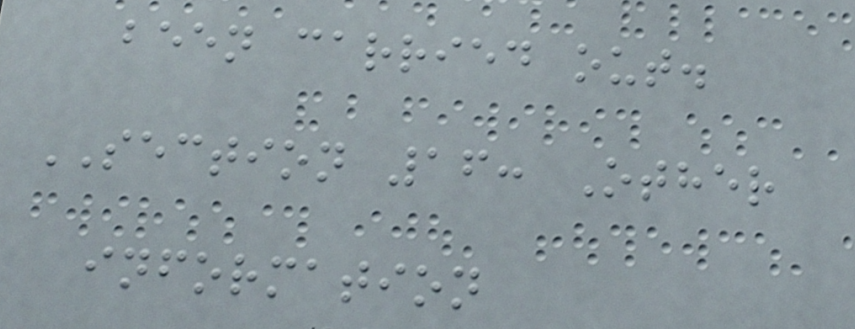been carried out.
SECTION 16: Other
information
